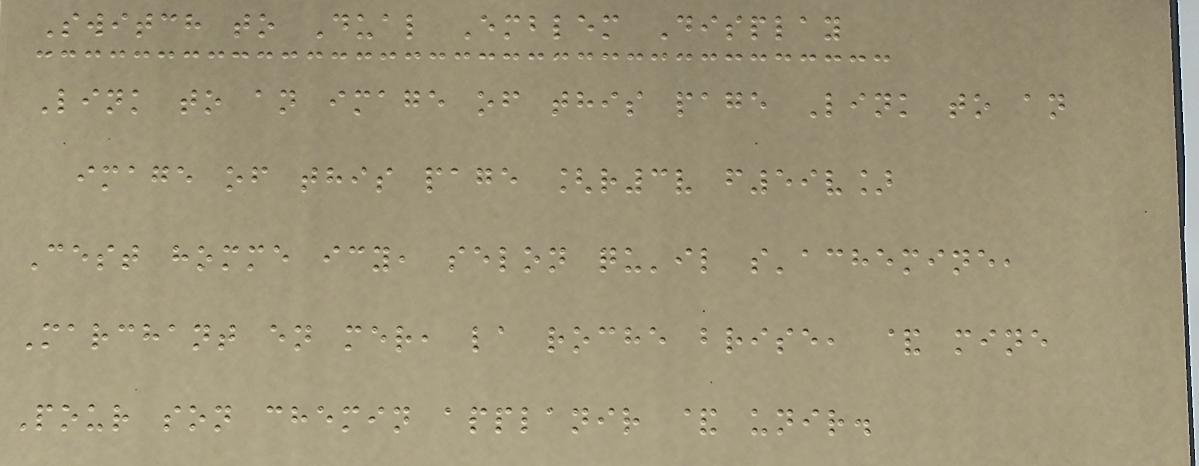Switch to Dual Emblem Display
Link to an image of this page Link to an
image of this page [r3v f59v]
Cest homme icy, selon qu'il s'achemine,
Marchant en mer, la roche brise, & mine
Pour son chemin applanir & unir.
